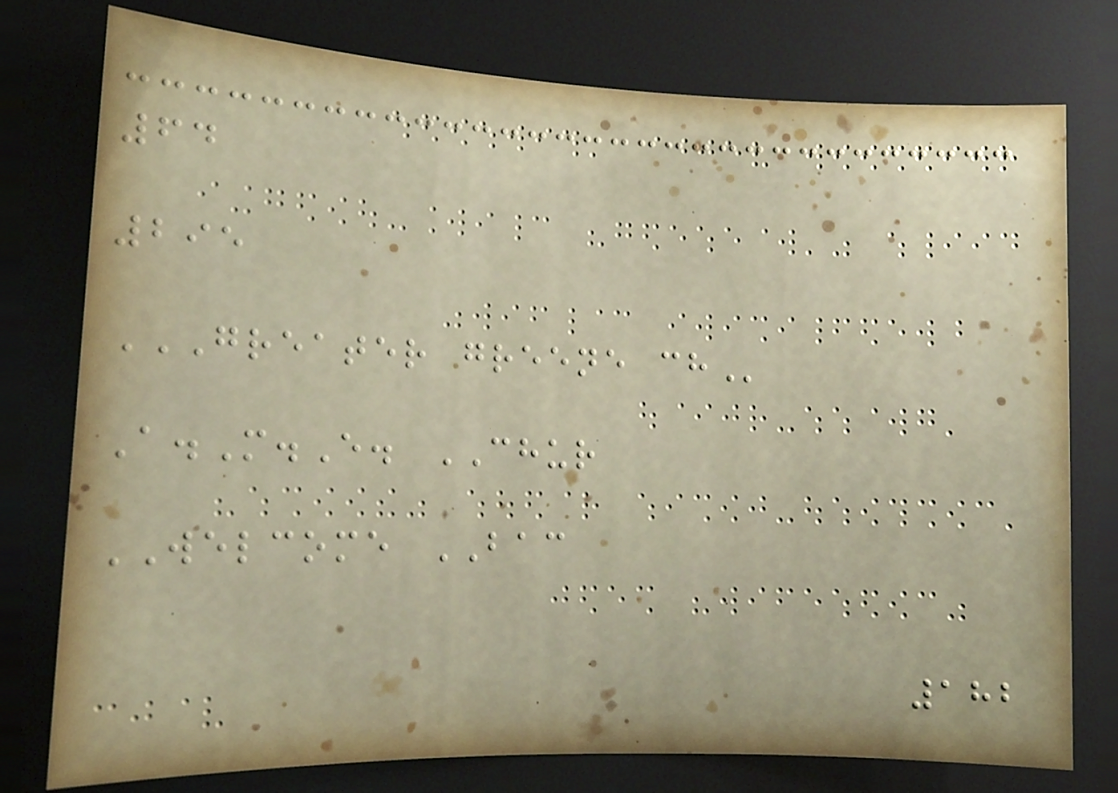64
295
GREATER GREENE CH
A.M.E. CHUR
WELCOME BAC
182
